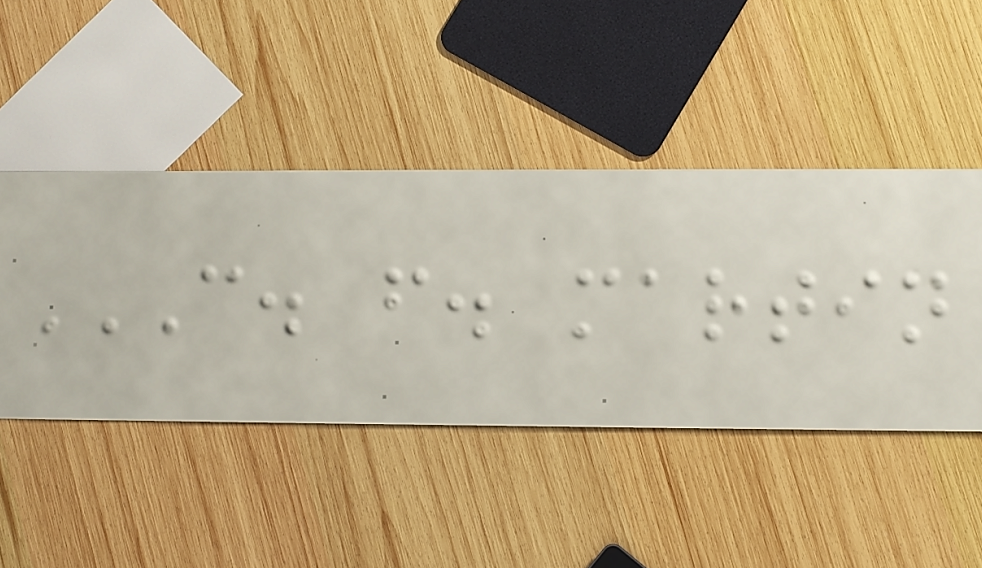C. F. MARTIN
